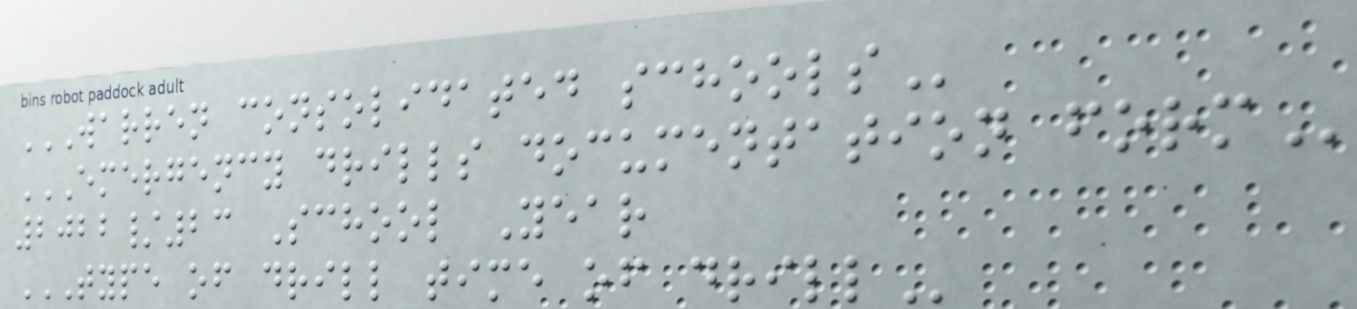WARREN CONSOLIDATED SCHOOLS
EMERGENCY DRILLS DOCUMENTATION FORM
2022/23 School Year
TYPE OF DRILL TIME OF DRILL
